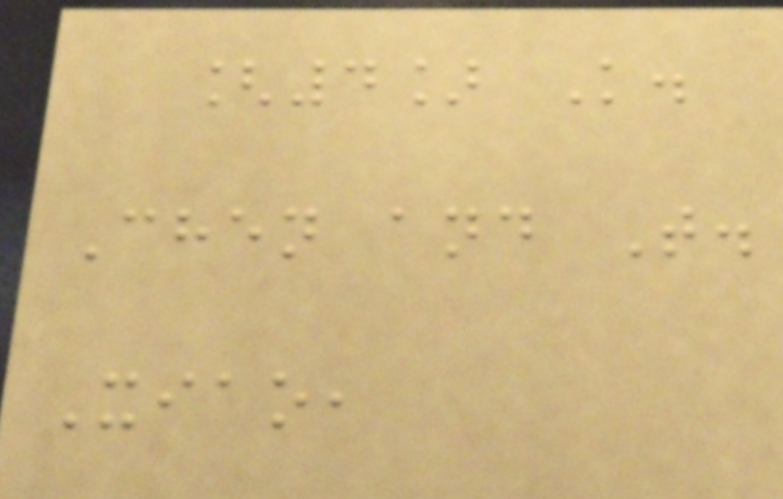[4] K.
Chen and T.
Xiao,
